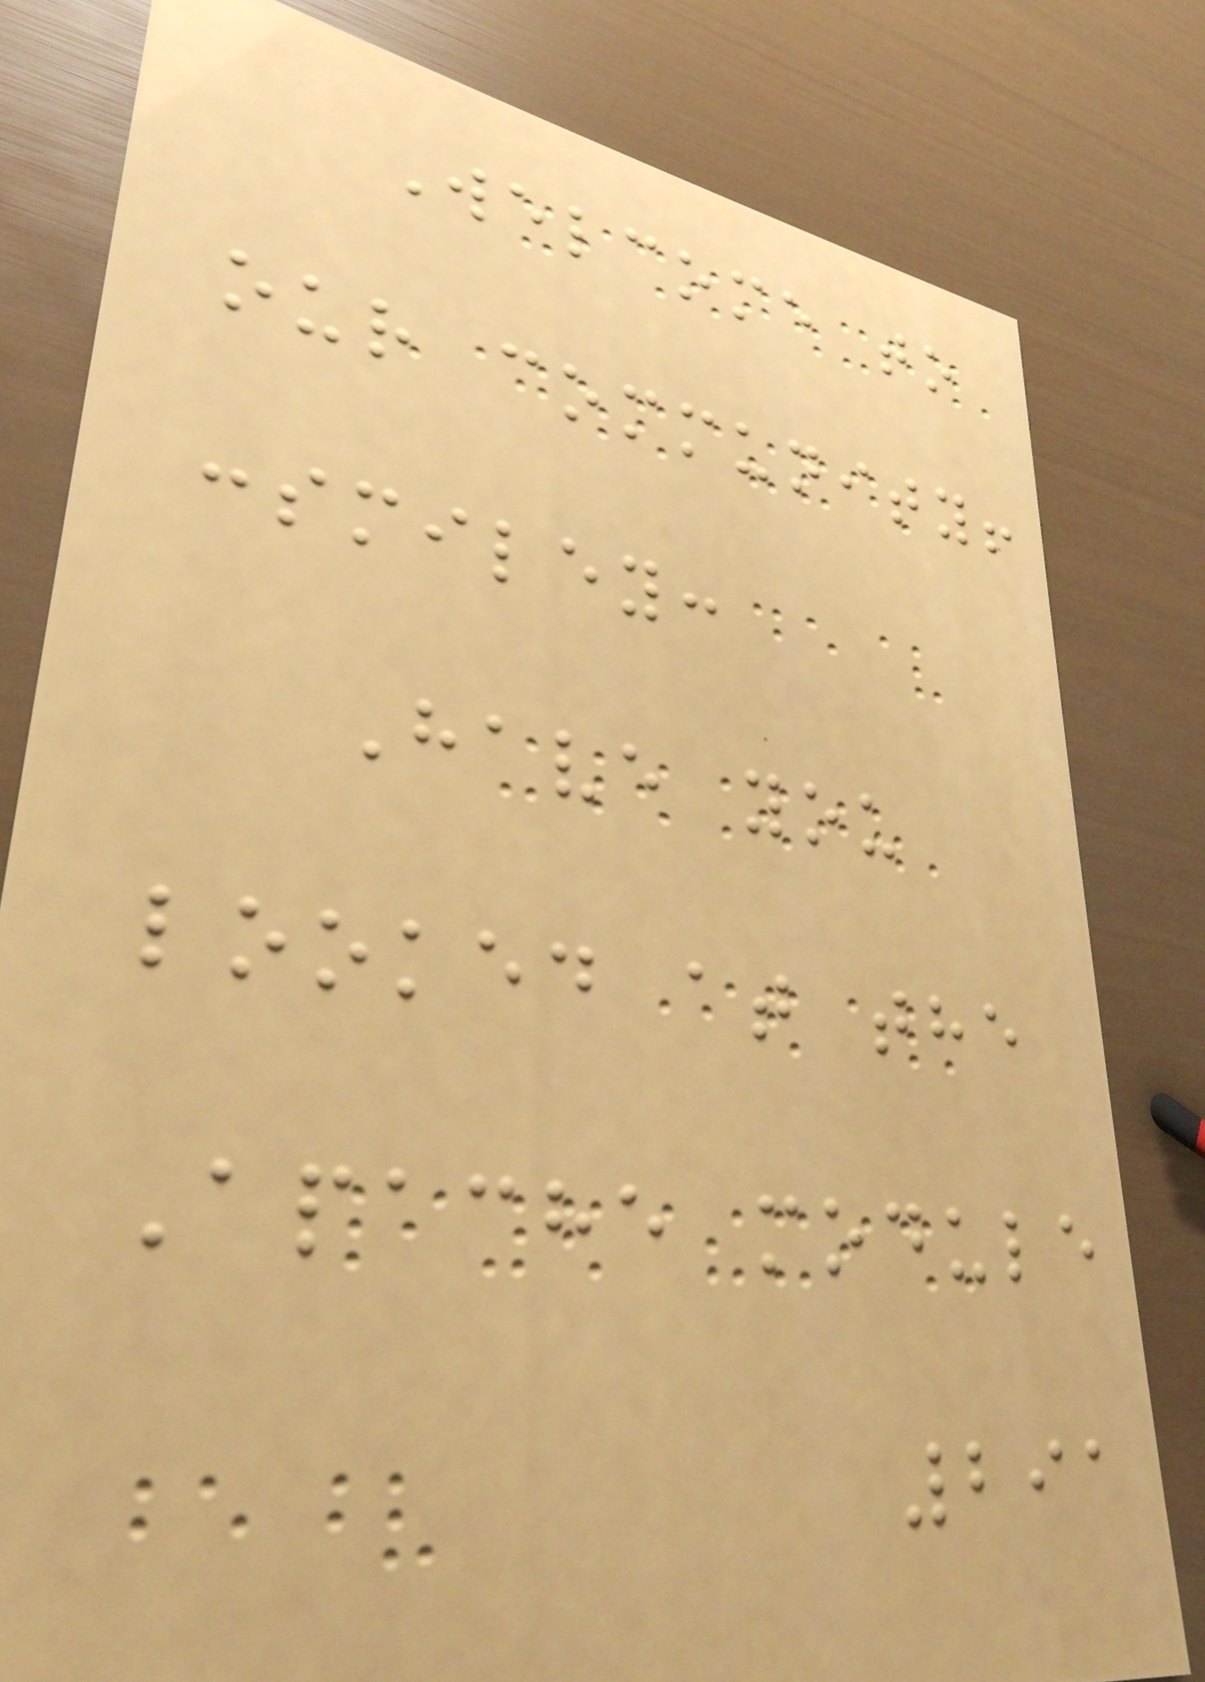Welcome to
our community!
:smiley:
Have you
looked at the
Apache module
291
